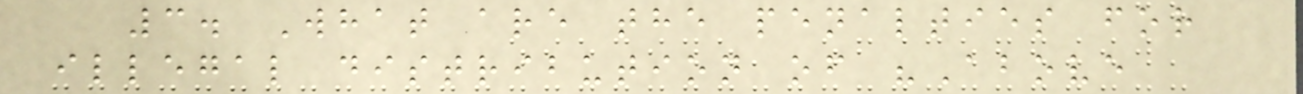3. What are the penalties for
illegal distribution of "Above
